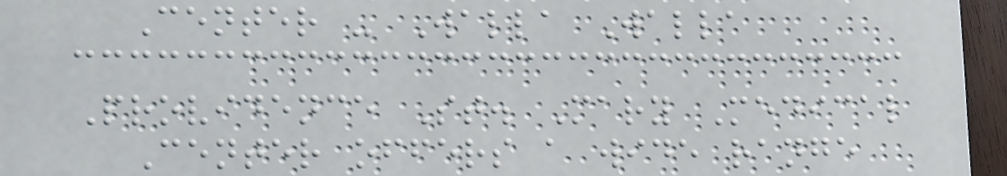Center - Walla Walla
Providence St. Mary Medical
Center offers a wide range
